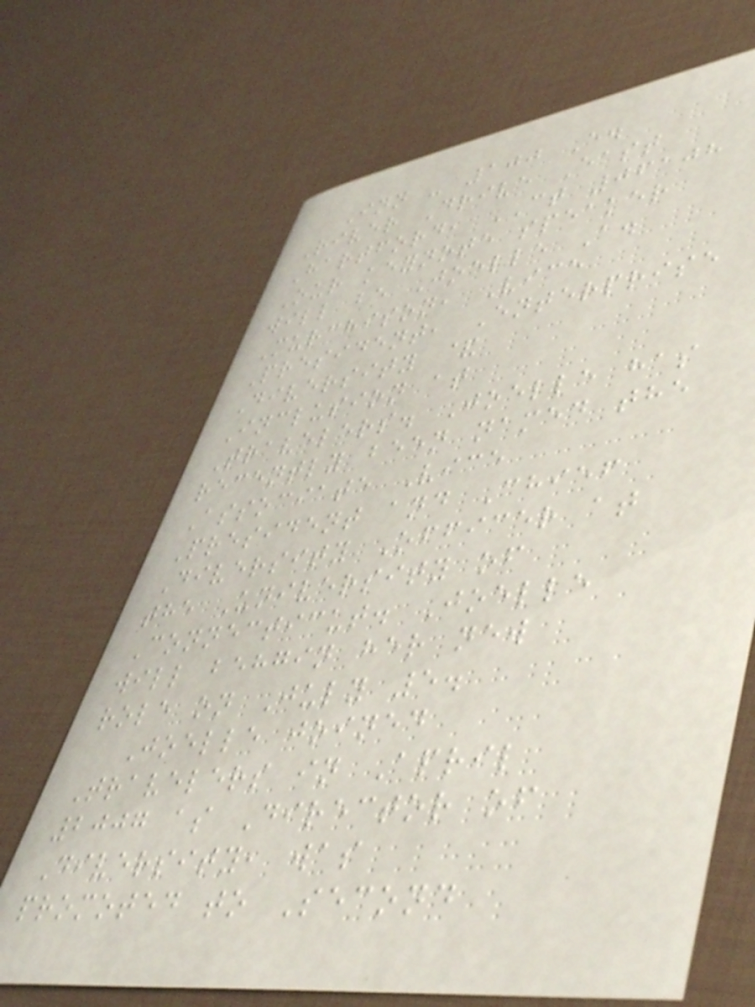Inn - 100 E.
River Drive East
Hartford, CT 06108
Our keynote speaker
will be Joelle A.
Murchison, Vice
President, Enterprise
Diversity &
Inclusion at
Travelers. Joelle has
recently been named the
Associate Vice
President and Chief
Diversity Officer at
the University of
Connecticut. Joelle
will behgin her new
role on July 5.
Joelle joined
Travelers in April
2007 as Director of
Diversity, was
promoted to Second
